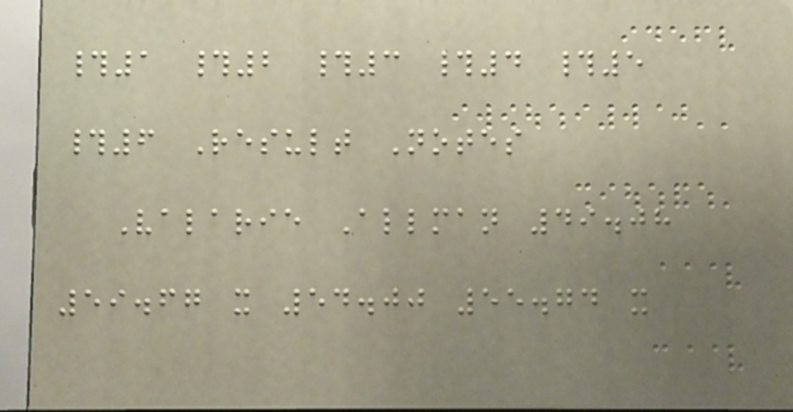#1 #2 #3 #4 #5
#6 Result Notes
Valarie Allman 49.08
59.67 x 54.00 55.74 x
